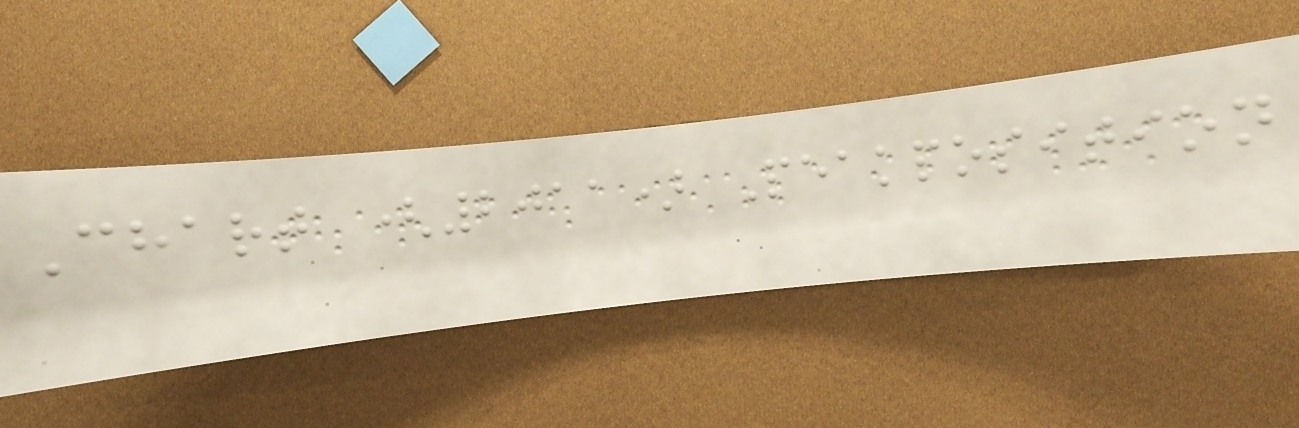Chart (2011) Peakposition
